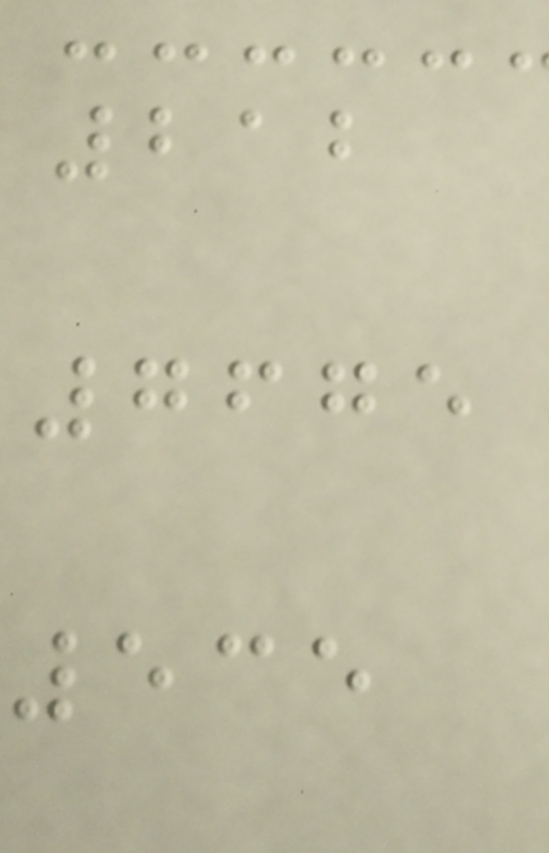212
7675
535
